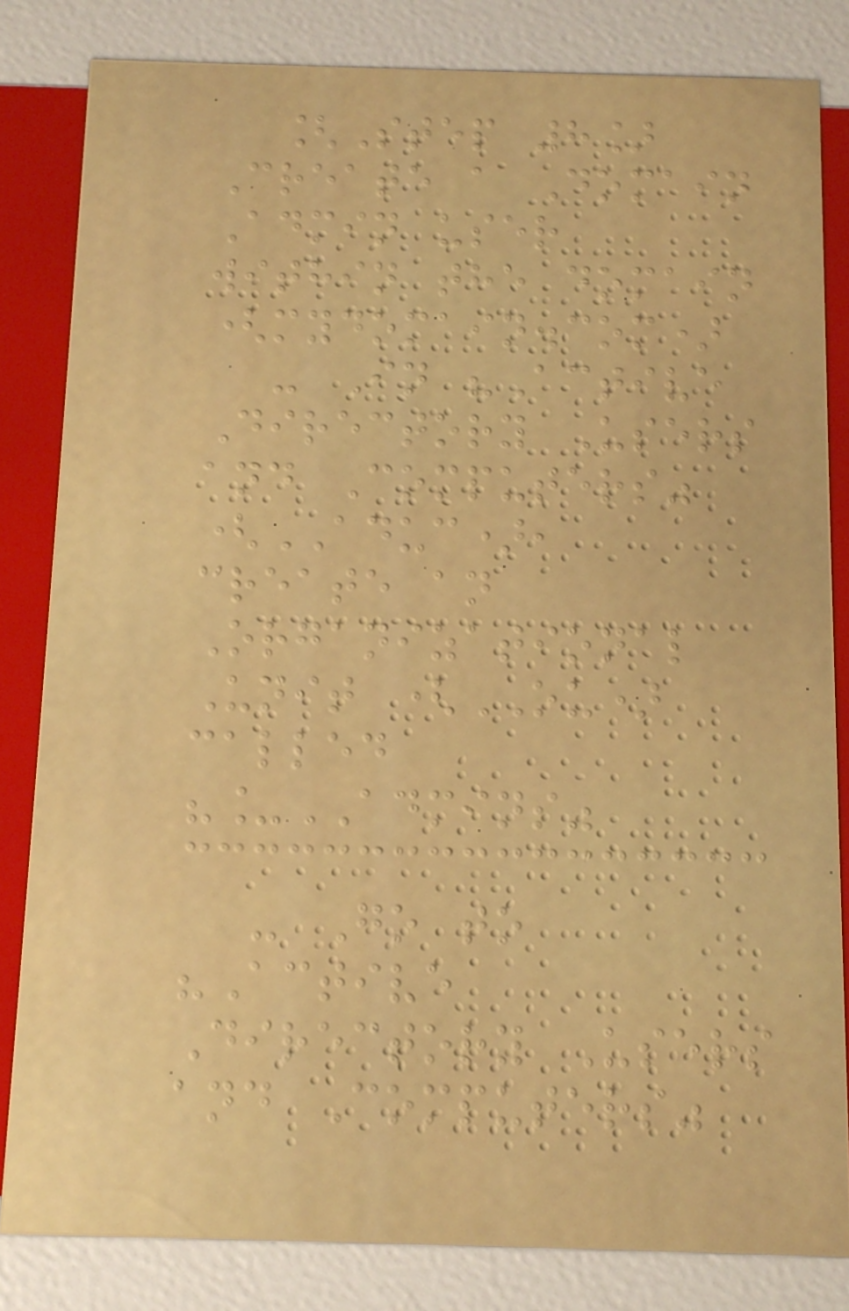[Step 8]
Create a Domain
Admin user
within the domain
(mydomain.com)
- In "Active
Directory Users
and Computers"
(ADUC),
create an
Organizational
Unit (OU)
called
"_ADMINS"
- Go to
"Active
Directory Users
and Computers"
